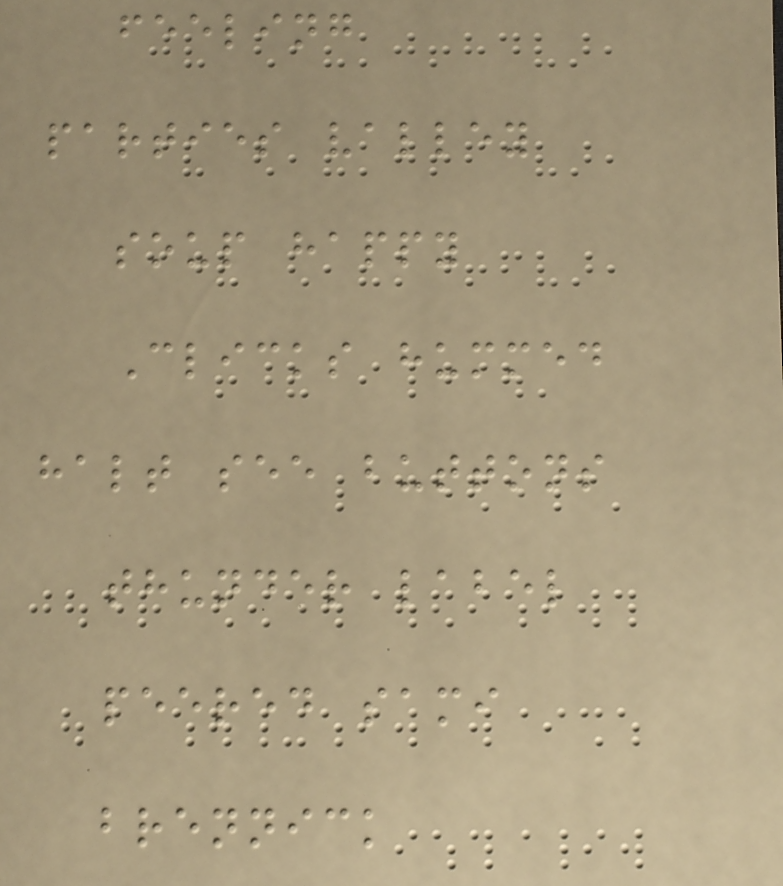feeling
parties valley
soup happy
Clicks hummed
halt see buttons
thunder label
peered sami
brennick
